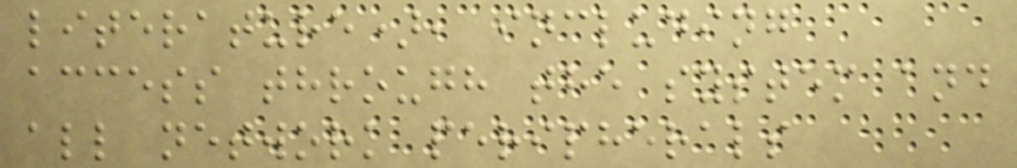literature), including
access through the system and
all network peripherals
